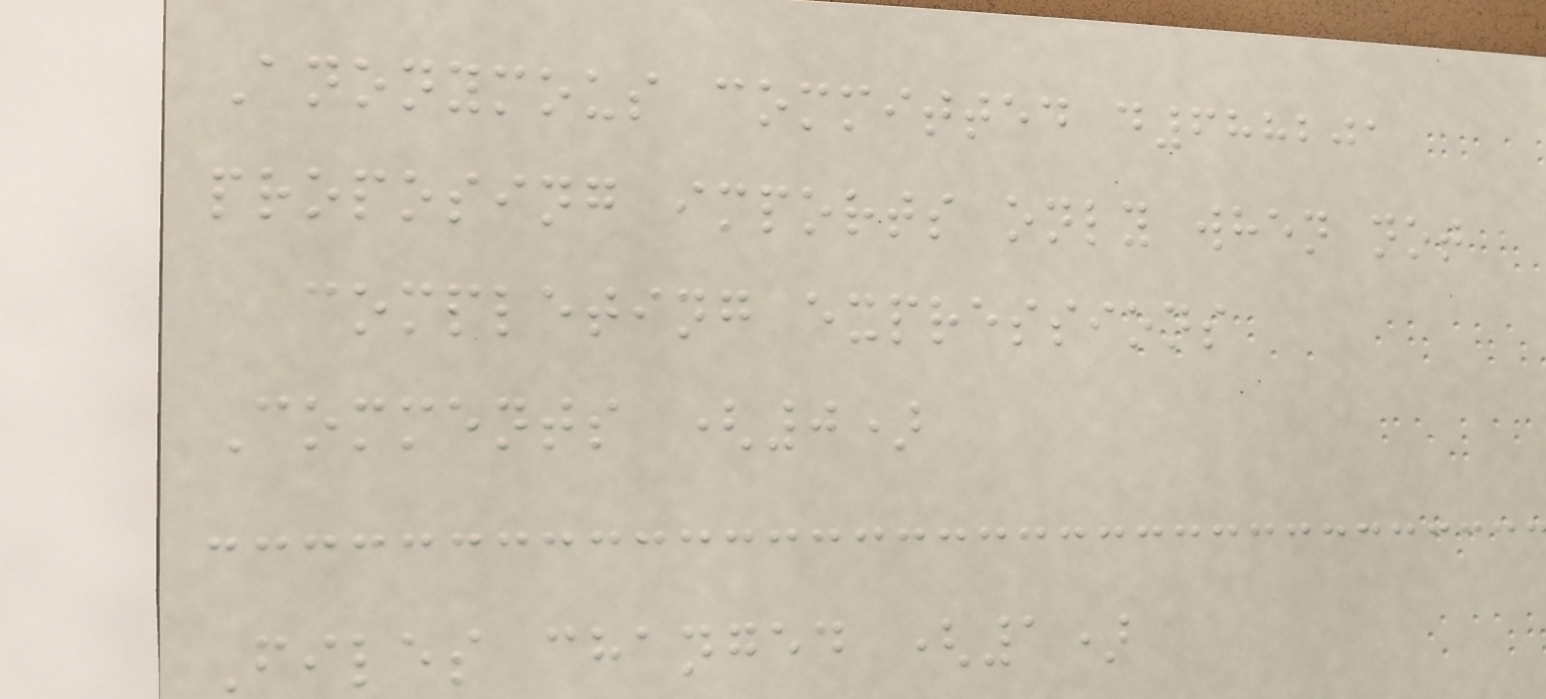Anonymous committed d688201
proposing imports only when not
completing expressions
Comments (0)
Files changed (1)
